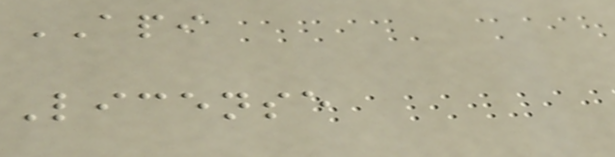API
License
